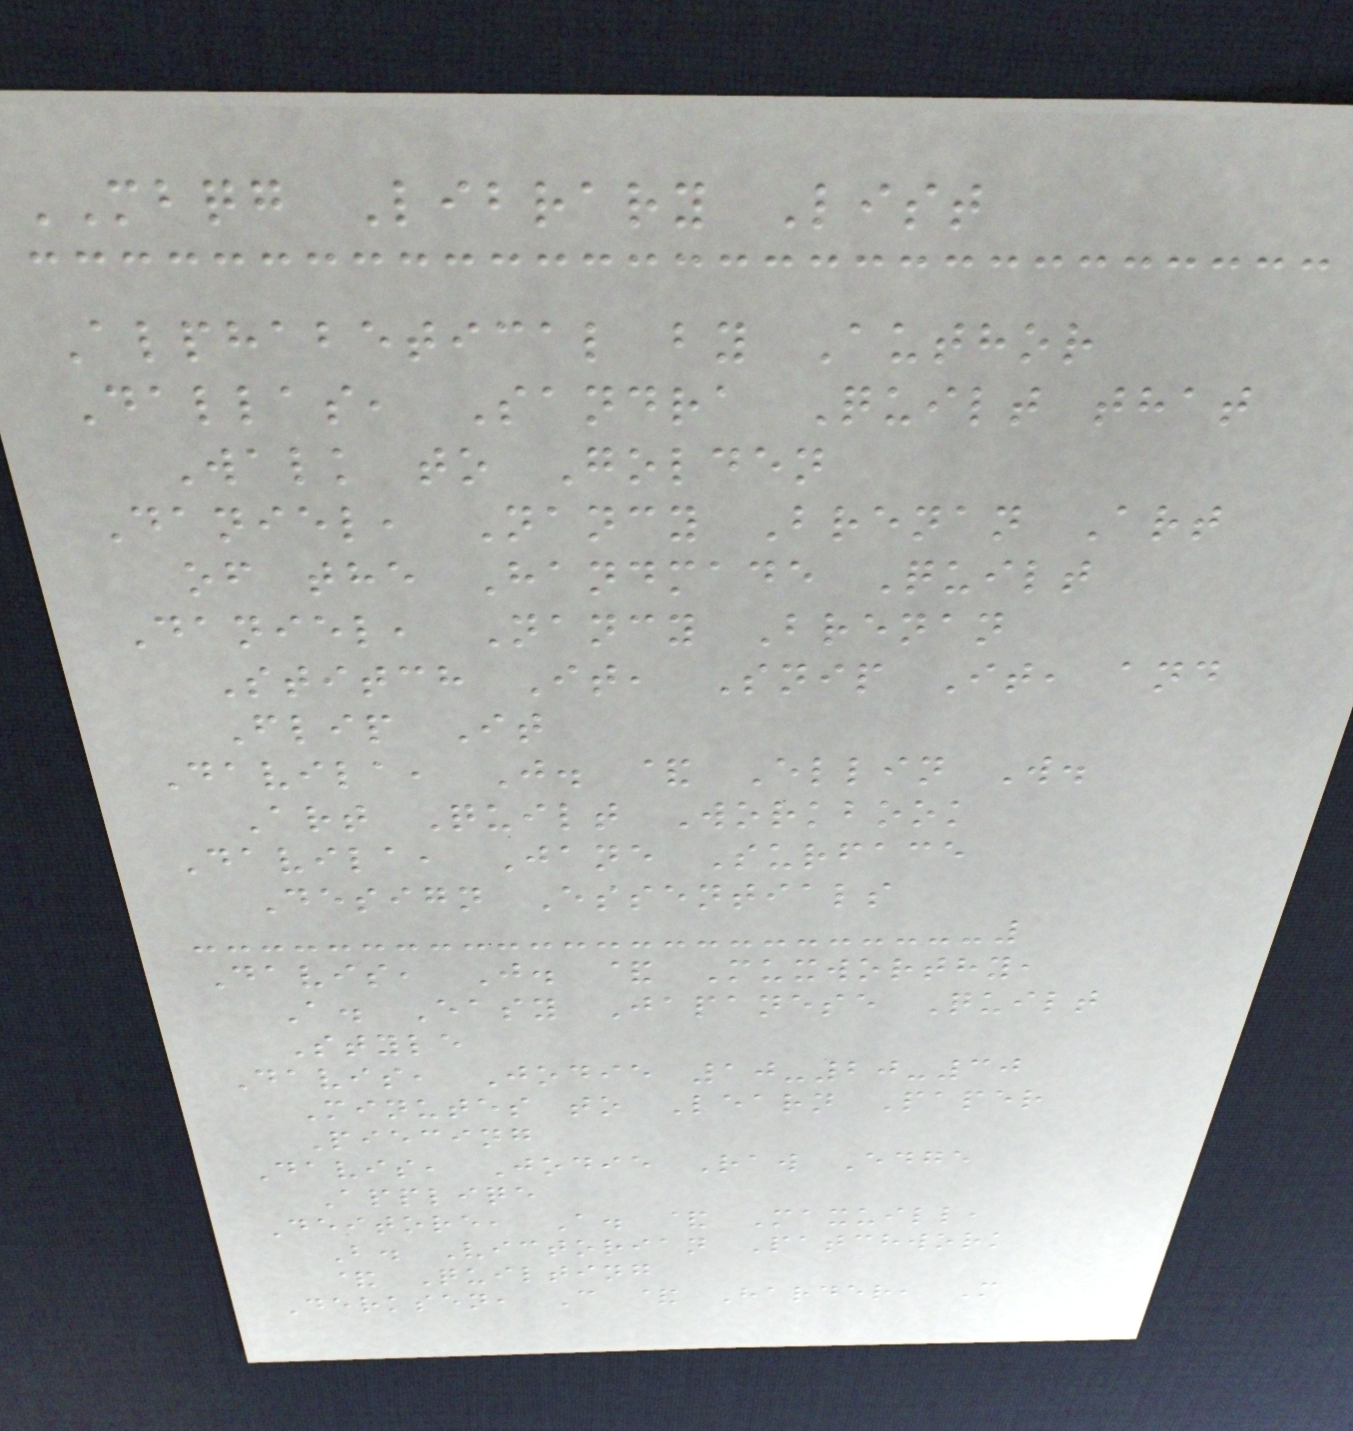MBQG Library List
Alphabetical by Author
Dallas, Sandra Quilt that
Walk to Golden
Daniel, Nancy Brenan Art
of the Handmade Quilt
Daniel, Nancy Brenan
Stitch It, Snip It, and
Flip It
Davila, J. & Ellin W.
Art Quilt Workbook
Davila, Jane Surface
Design Essentials
Davis, J. & Muxworthy,
A. Easy Japanese Quilt
Style
Davis, Jodie 10-20-30
Minutes to Learn Paper
Piecing
Davis, Jodie Raw Edge
Appliqe
Deitore, A. & Maxuill,
B. Victorian Patchwork
& Quilting
Derksen, C & Harder, M
